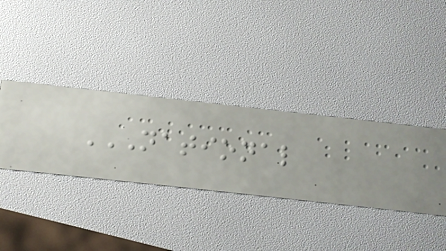NATIONAL
